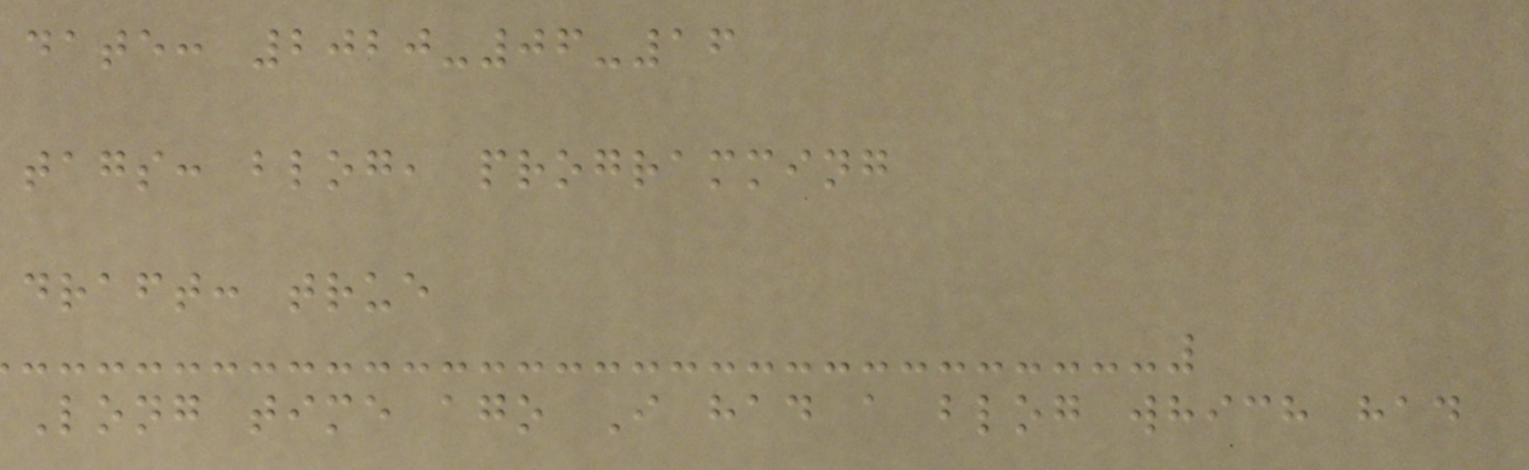date: 2020-06-16
tags: blog, programming
draft: true
Long time ago I had a blog which had
